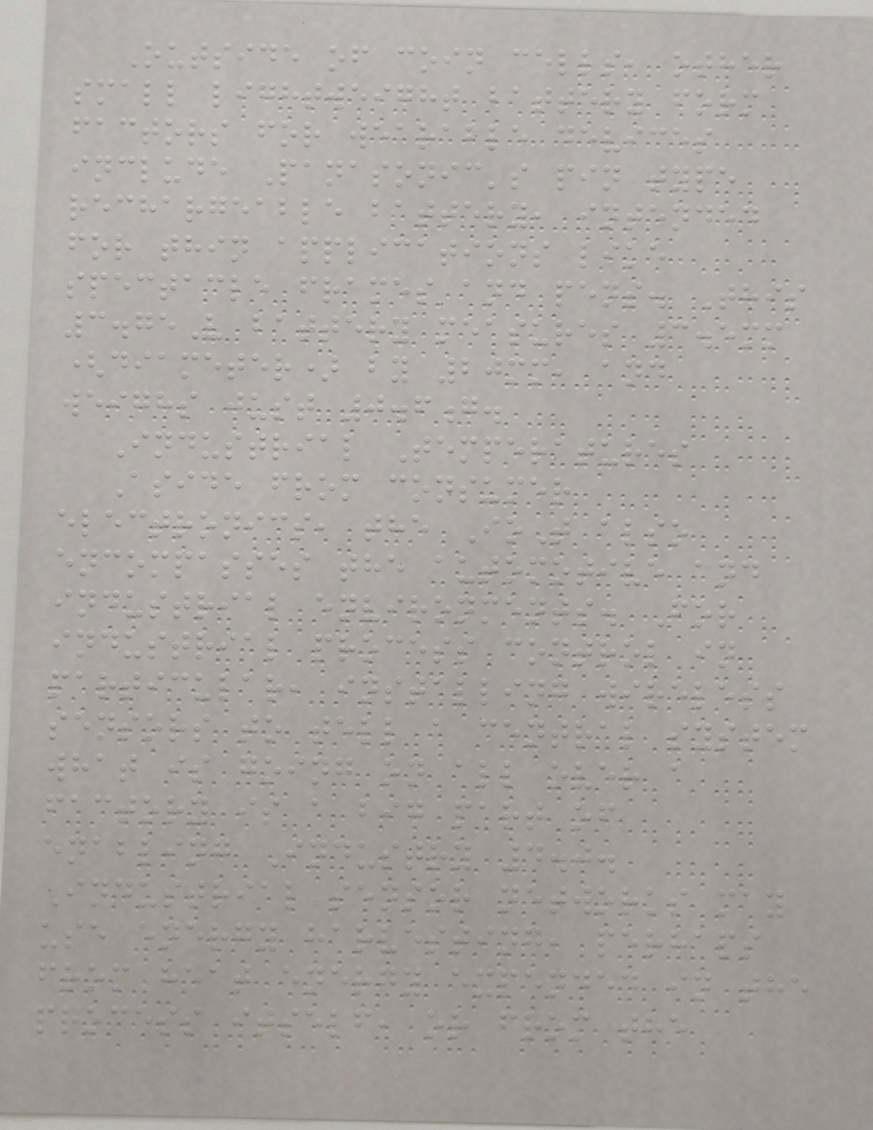Outside of coin cells, other
small lightweight battery form
factors for wearable devices
include Panasonic's pin type
rechargeable battery, intended
for thin applications like
spectacle frames and pens. This
3.75V battery measures 3.5mm
(diameter) by 20mm, and
weighs just 0.6g.
Industrial Temperatures
Aside from consumer
electronics, the IoT also
encompasses the automotive and
industrial environments. For
industrial process control in
particular, installing wireless
sensors to tell a central system
what is going on all over a
factory is a big part of
enabling Industry 4.0.
Industrial sensor networks may
use energy harvesting, perhaps
from heat energy expended in the
process itself, or from the
